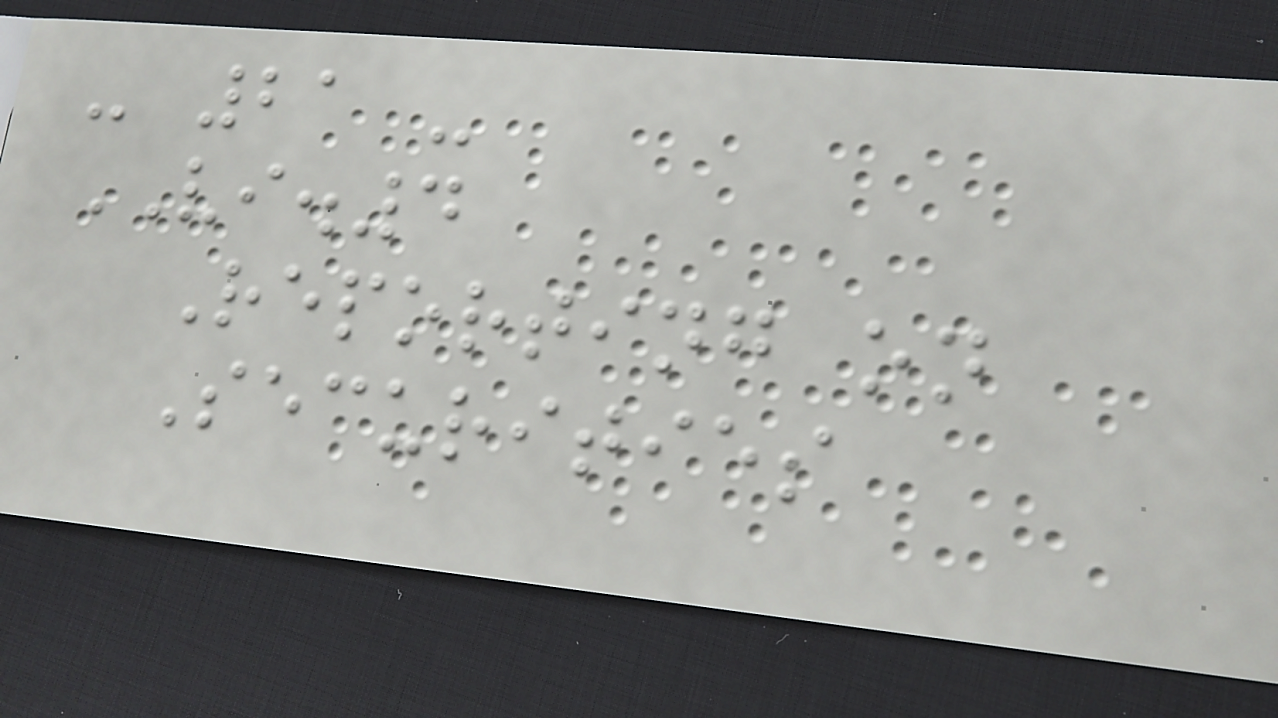- 21 -
VI.4
Reporting on
Securities
